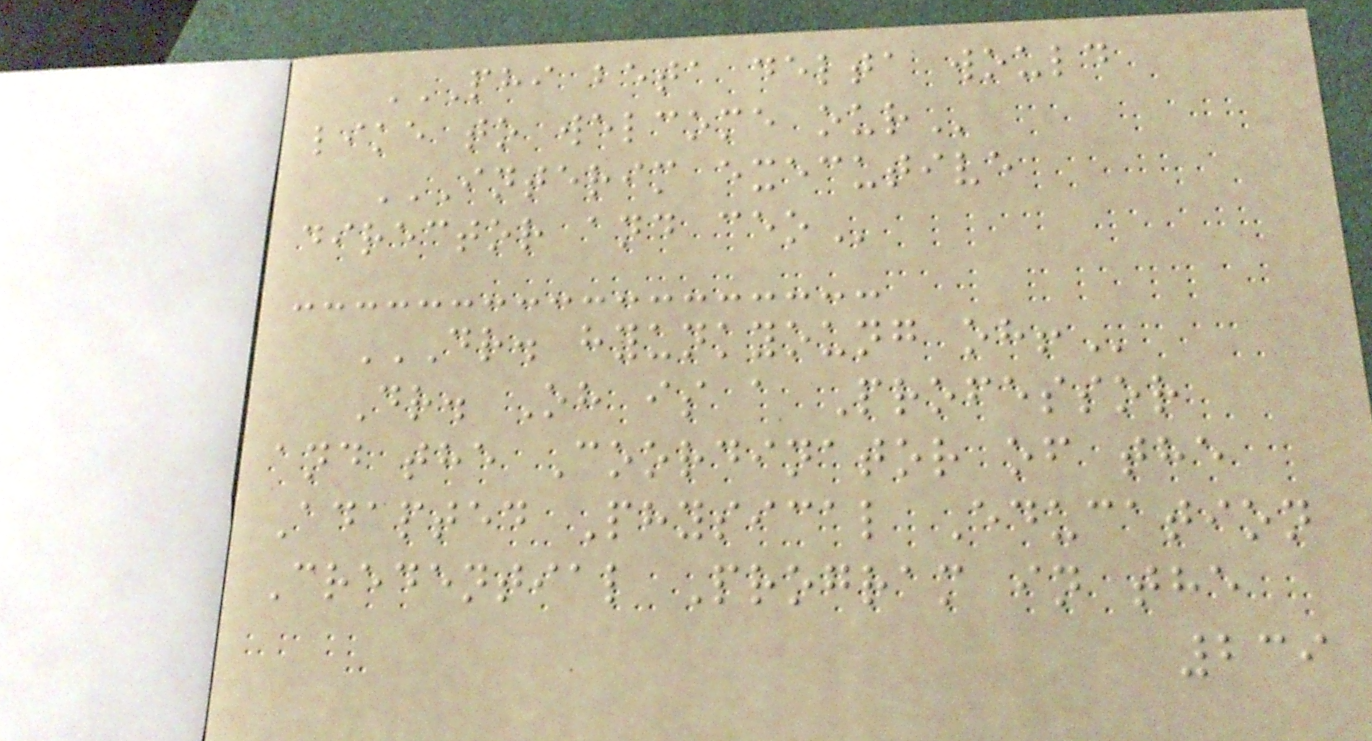PHI BETA DELTA WOULD
LIKE TO WELCOME OUR
INTERIM EXECUTIVE
DIRECTOR AND CEO
DR. HYUNKYOUNG OH!
Dr. Oh is a Professor
and the Coordinator of the
Adapted Physical Education
Credential Program in the
239
